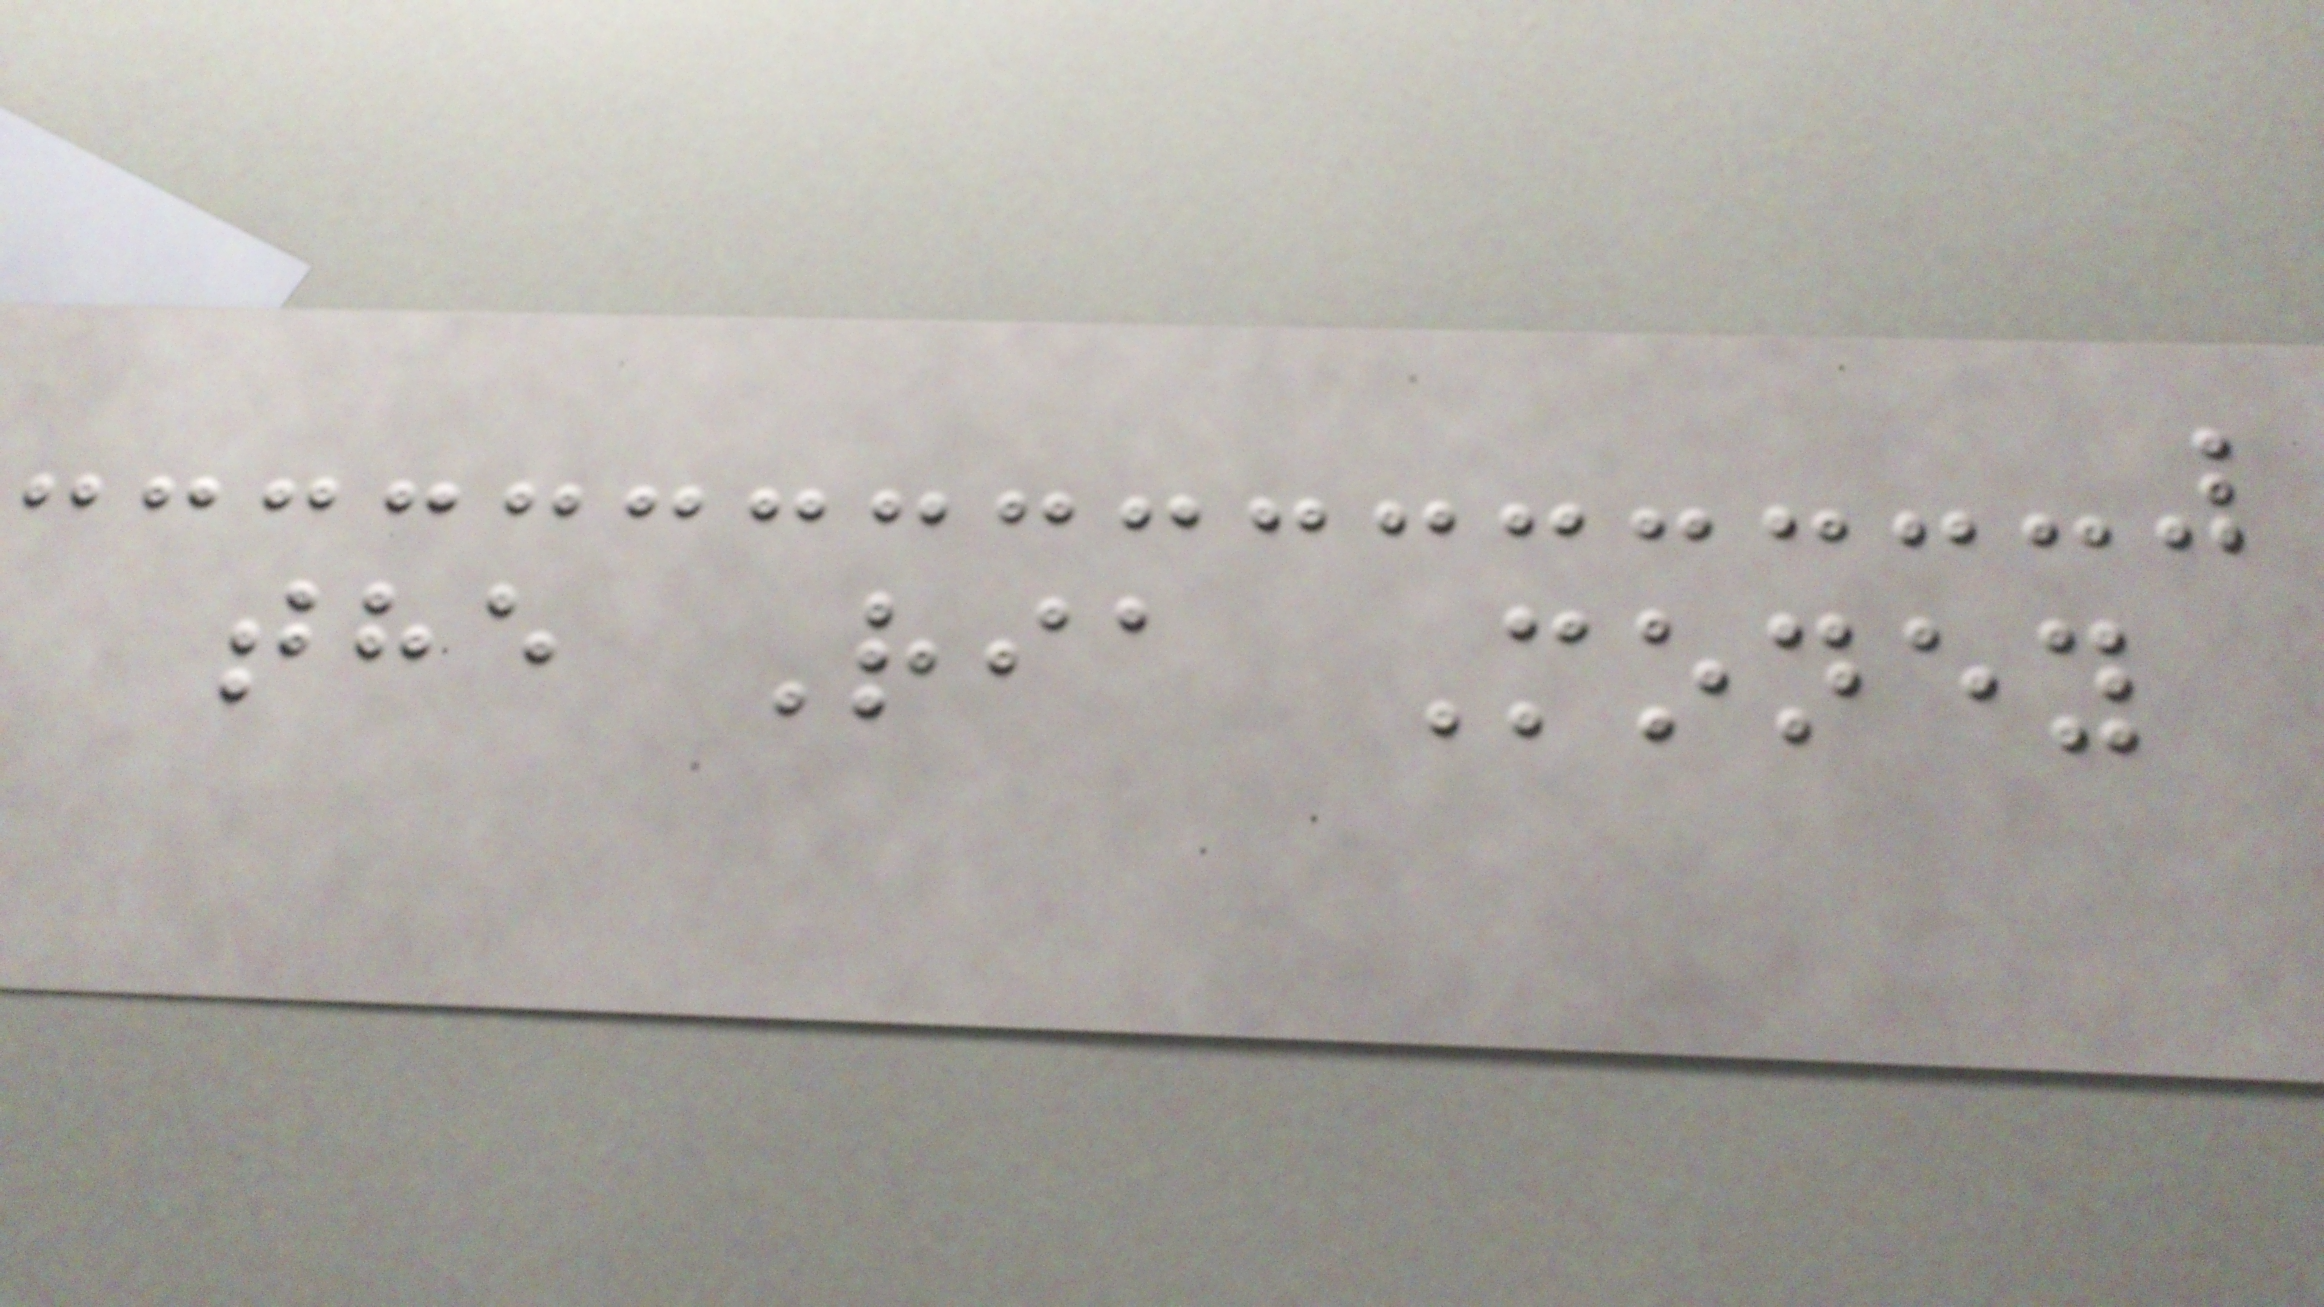the Ria Money
